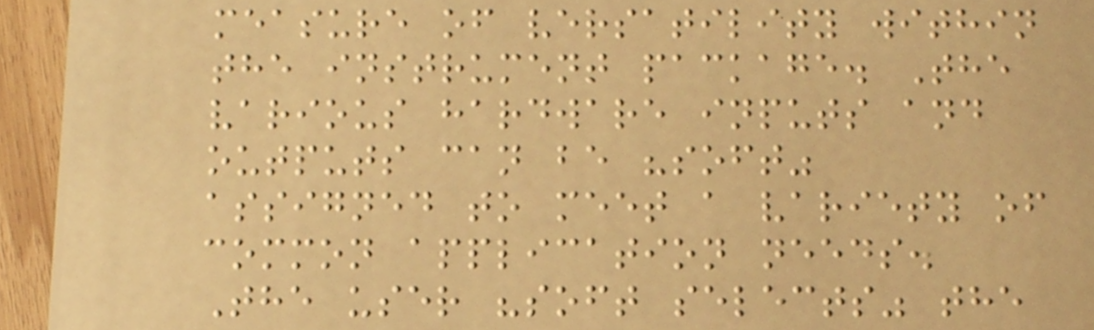measure of versatility within
the instrument package. The
various hardware inputs and
outputs can be "soft"
assigned to meet a variety of
common application needs.
The user "soft selects" the
